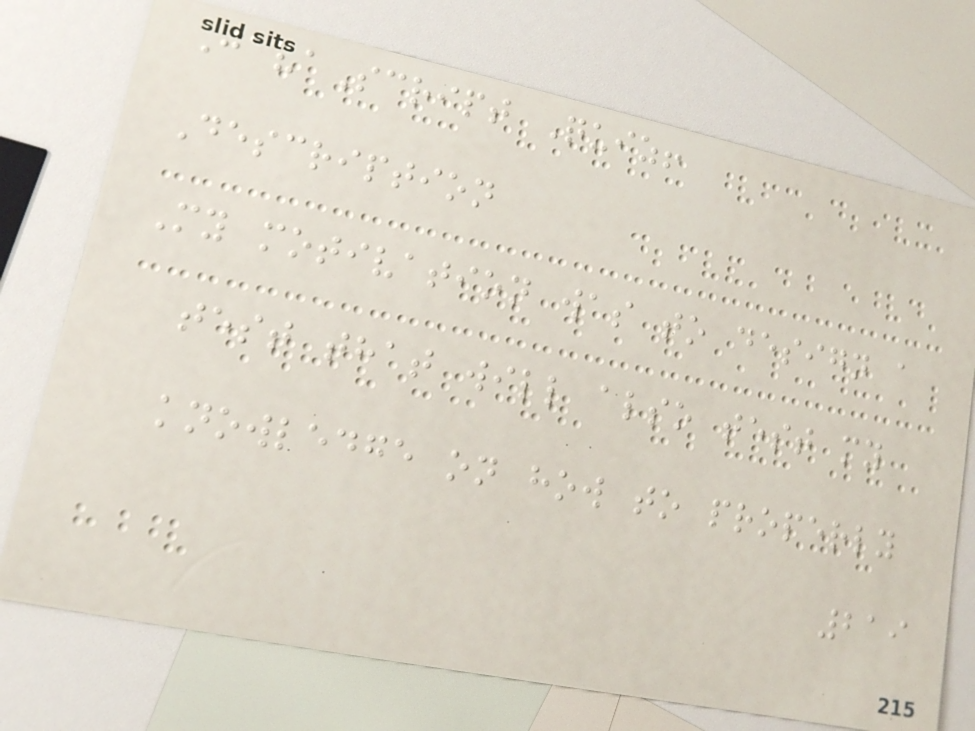JavaScript Quiz!
Description
My motivation was to design a
test that will also test my
knowledge on how to properly
219
